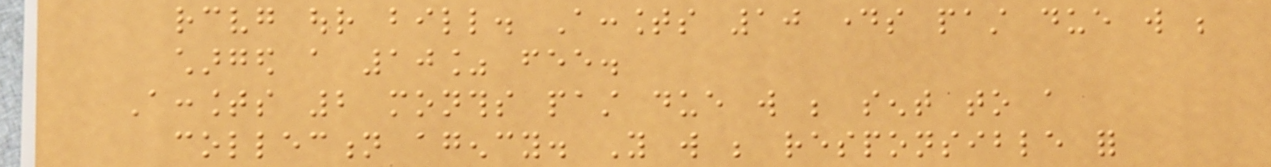receiving our bill. Accounts 10 days past due will be
charged a 10% fee.
Accounts 2 months past due will be sent to a
collection agency. You will be responsible for
